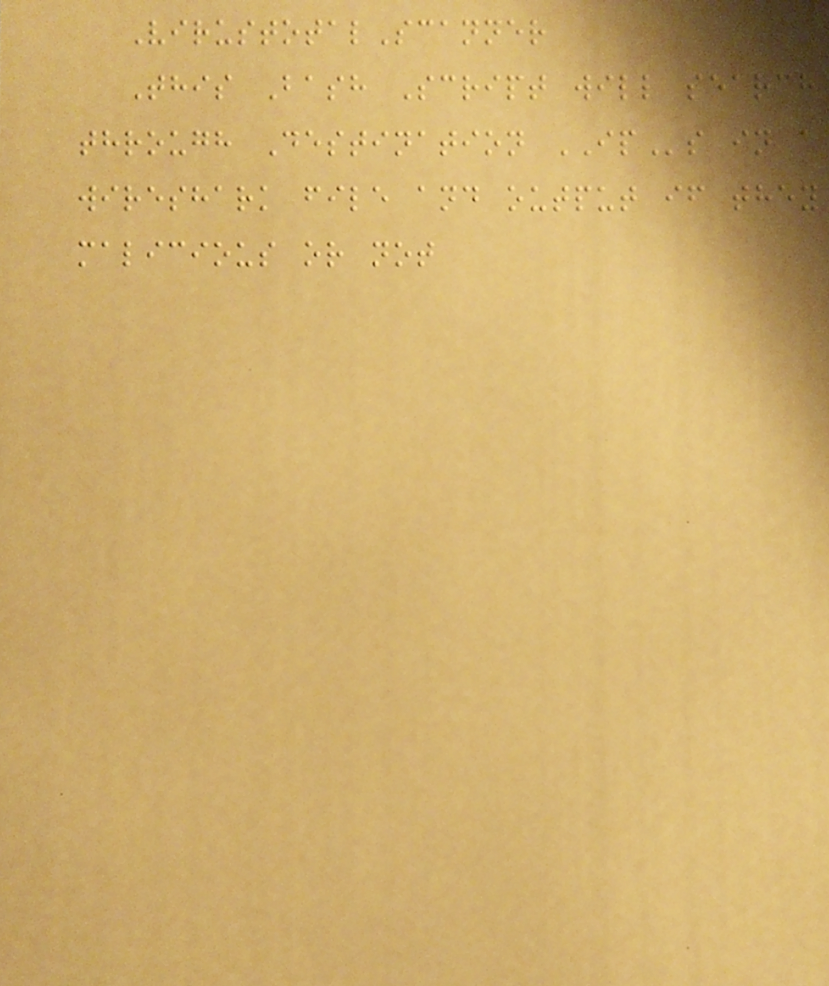VirustotalScanner
This Bash Script will search
through Destination IPs in a
wireshark file and output if they
malicious or not
